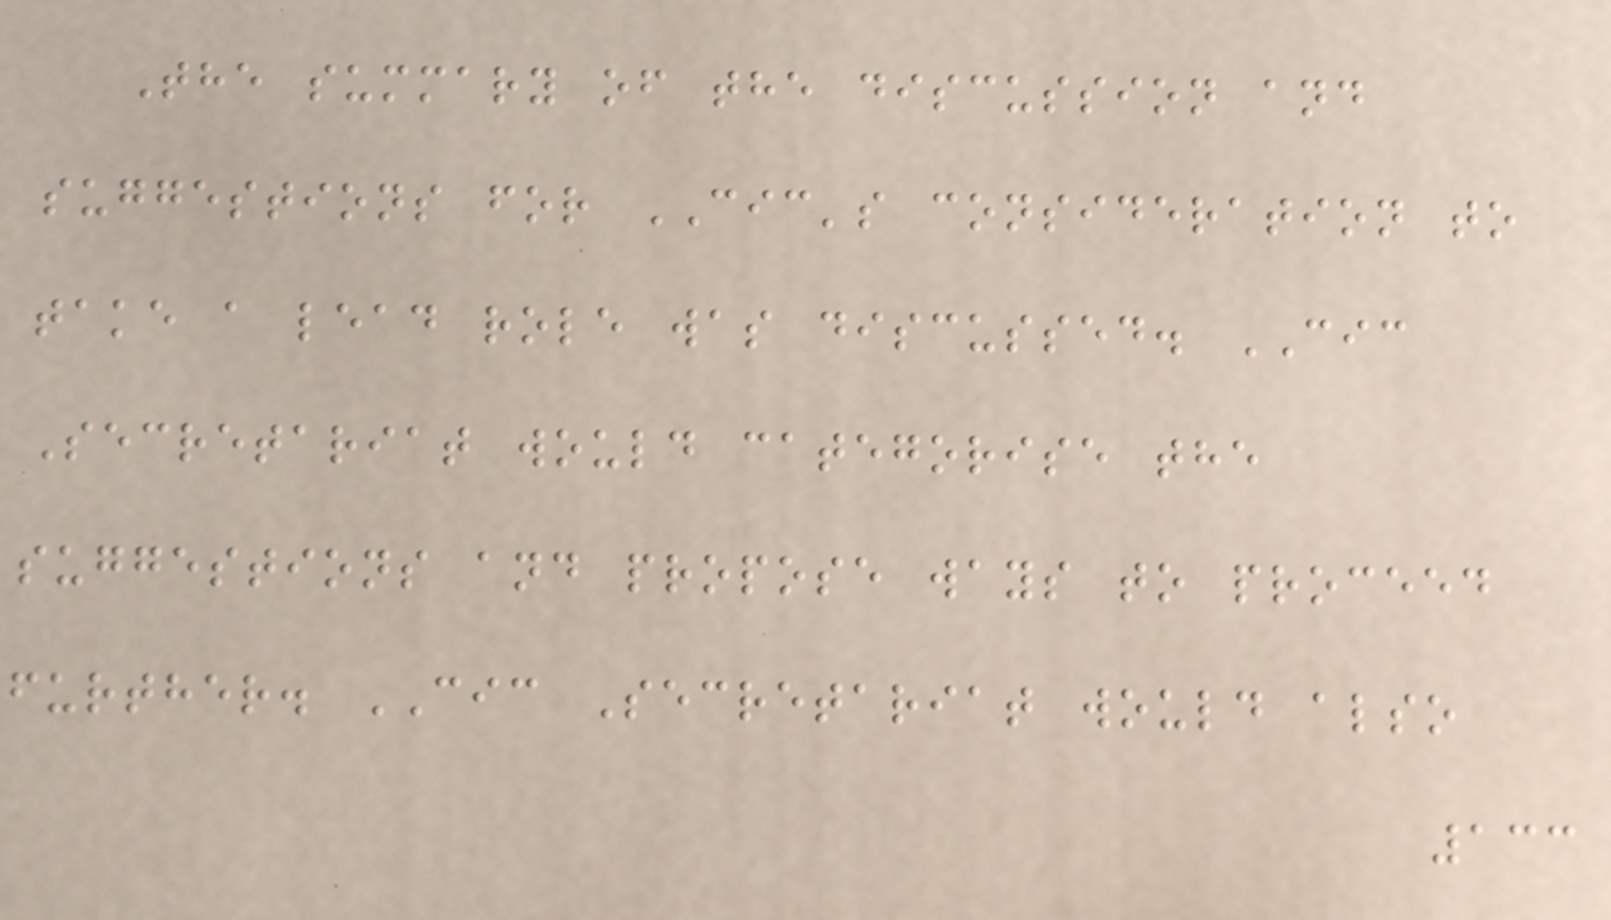The summary of the discussion and
suggestions for CIC's consideration to
take a lead role was discussed. CIC
Secretariat would categorise the
suggestions and propose ways to proceed
further. CIC Secretariat would also
133
